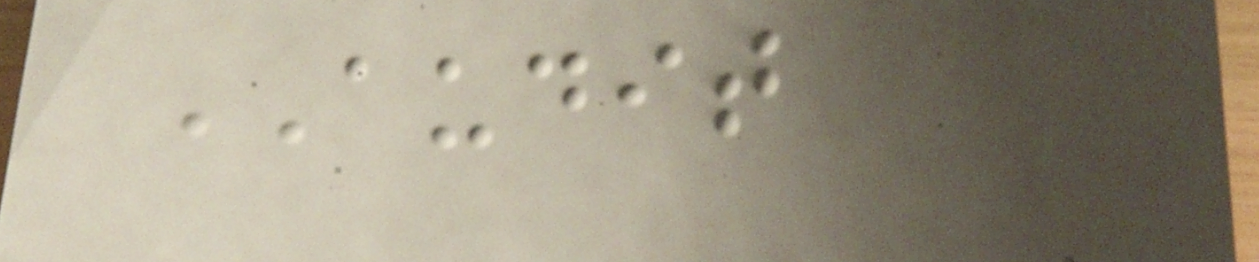AUDIT
